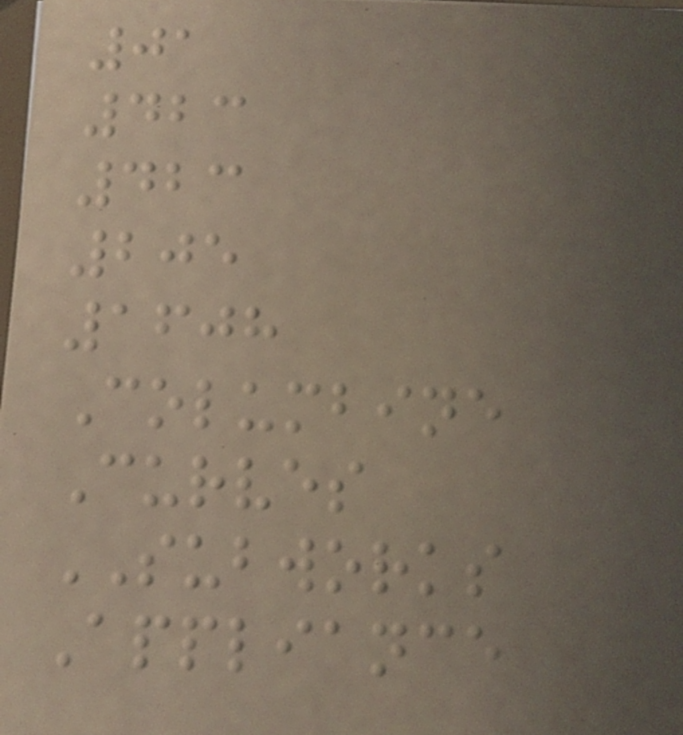01
423
423
205
1608
Columbine
Curves
SUBWORKS
Appliance
